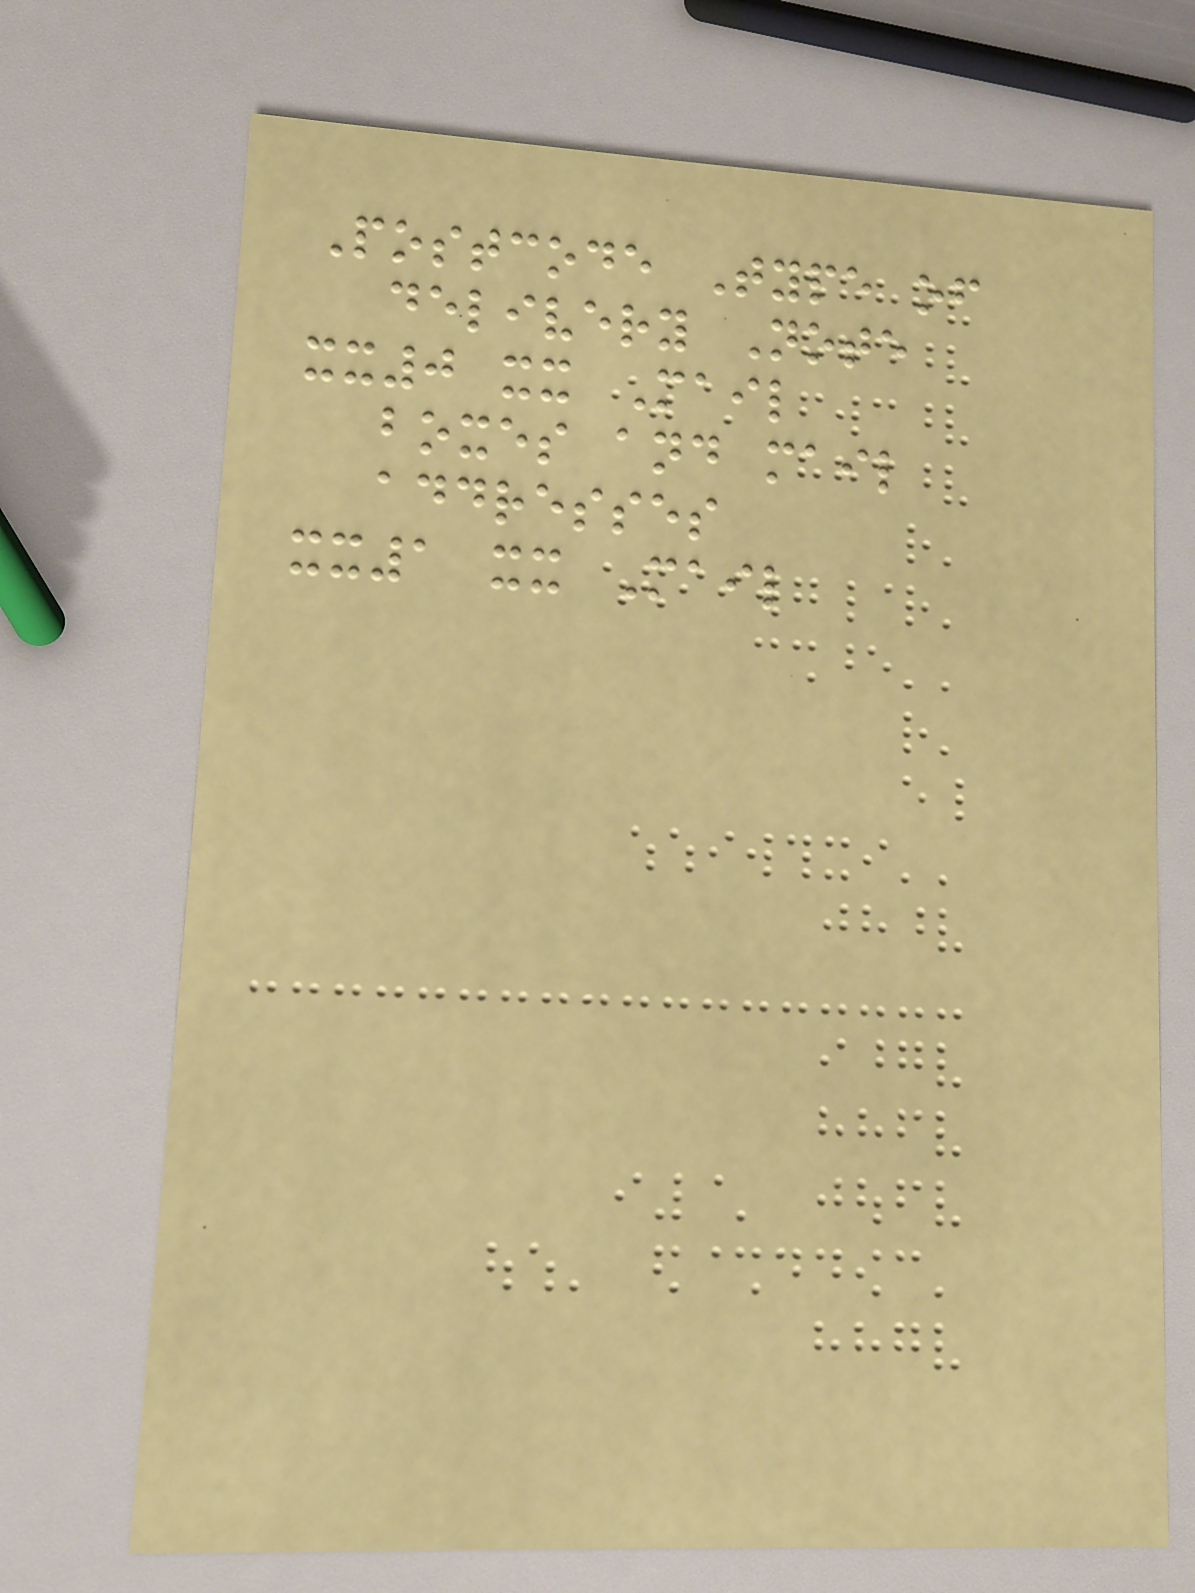Postcode Type of
delivery Note
xx0 xx Mail
boxes and mail
addresses
xx1 xx Mail
